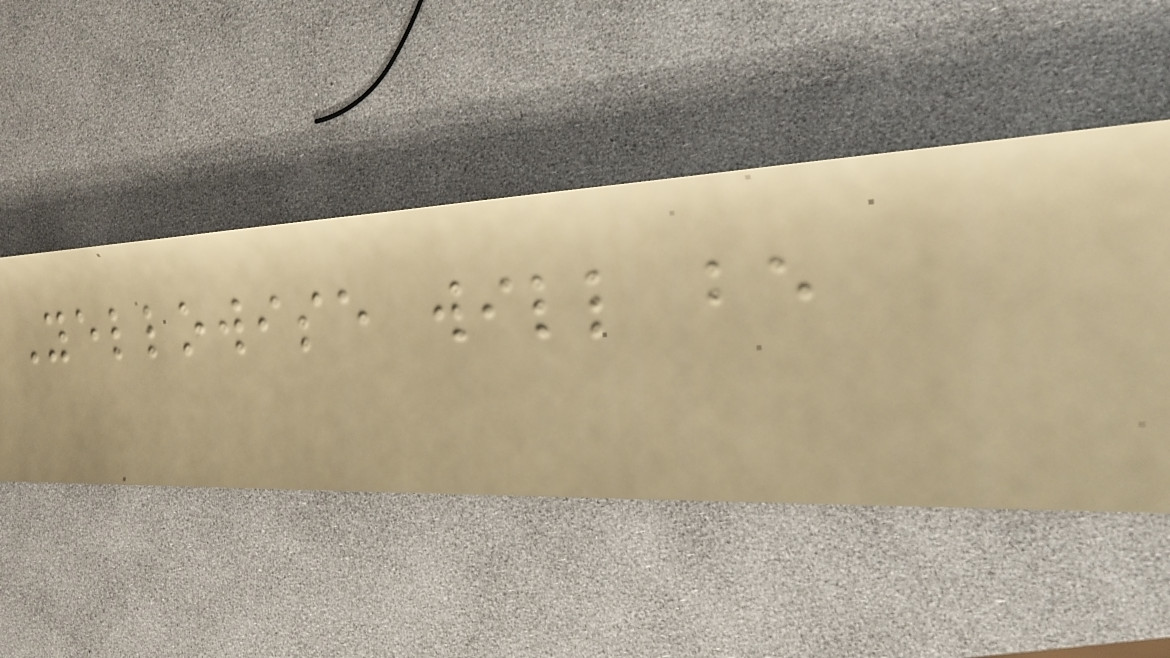Yellowise will be
